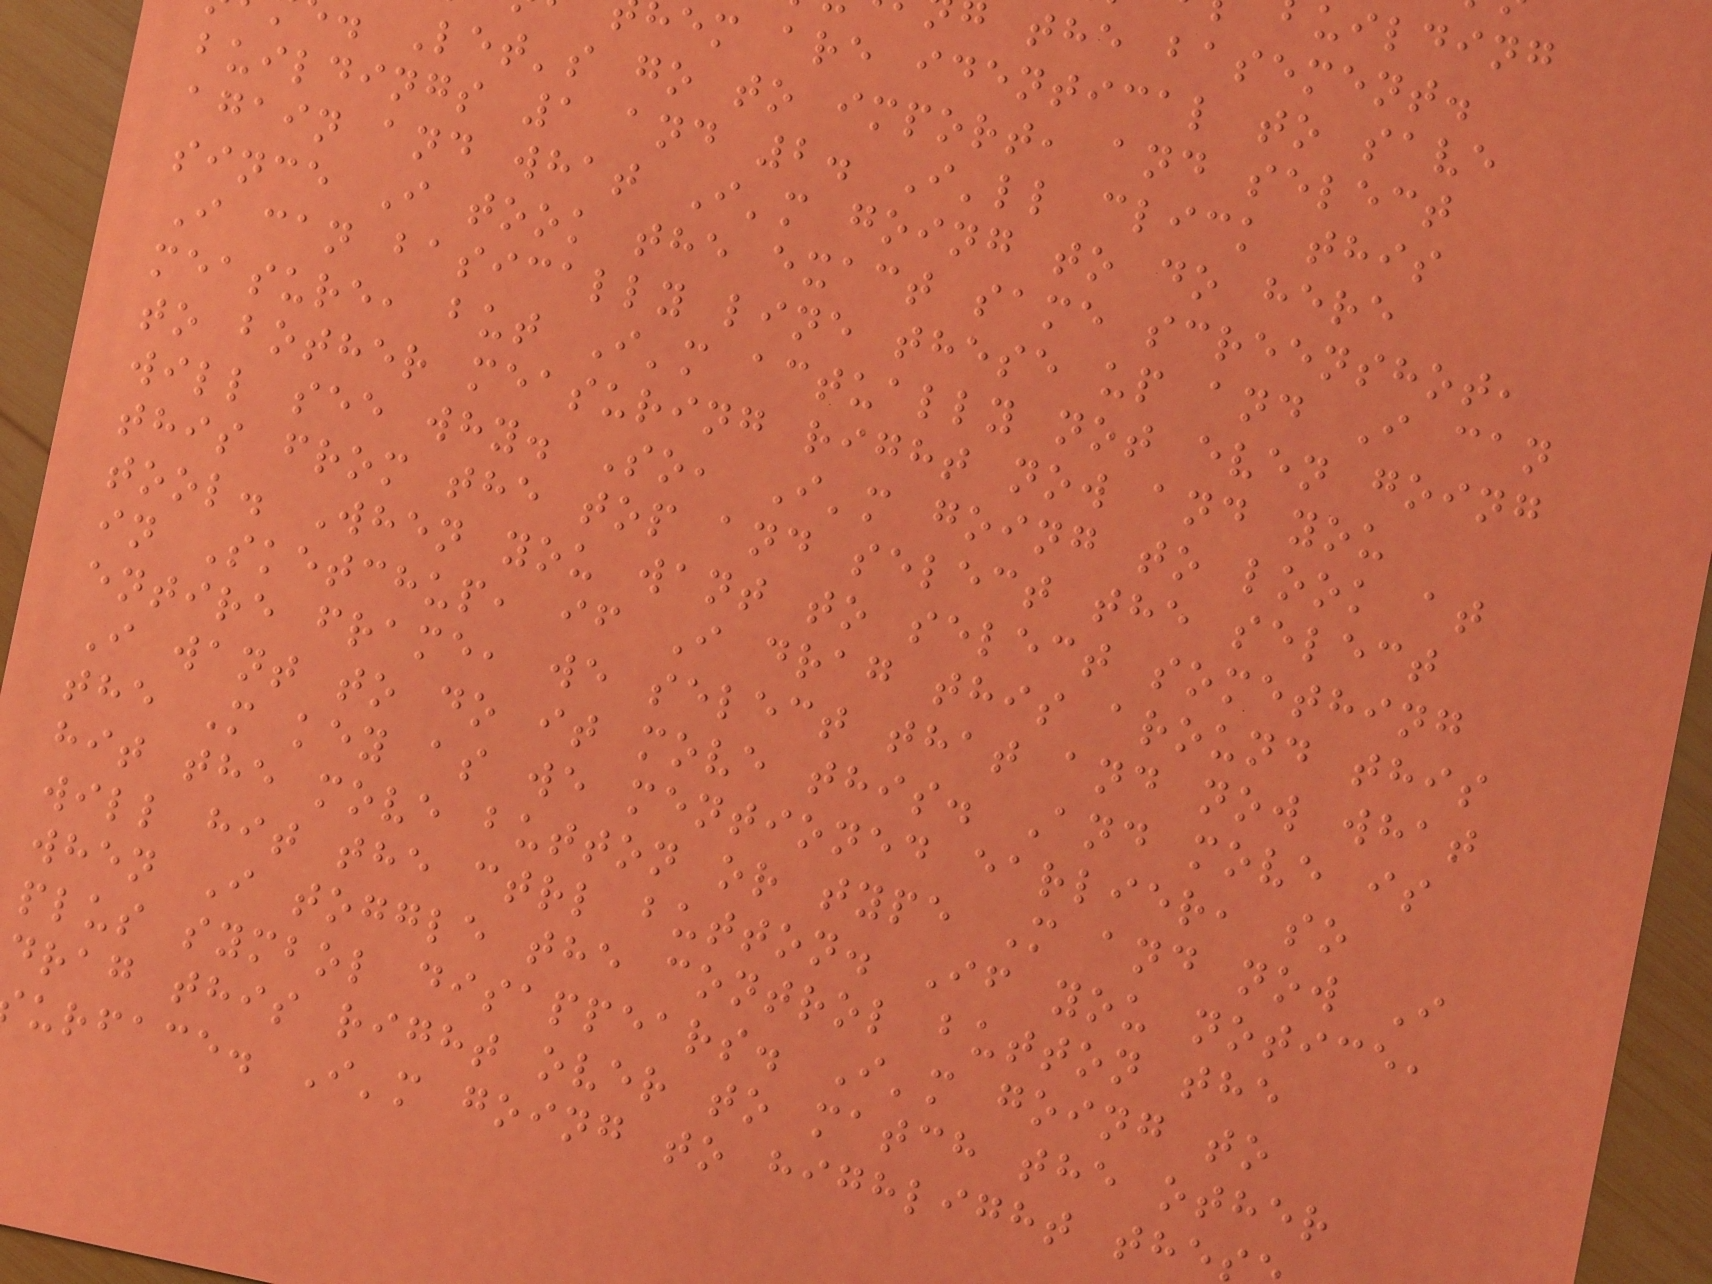the basement.
hem are identical to save
. Let's go to import, and select
buildings 1 and 2. I'll click this
again and what I'm going to do here
since I took the exact same screenshot,
I can basically line these up and I can
measure, but I'm actually not even going
to bother measuring right now and you
will see why. So, I'm going to look at
this from the top and select the select
tool. When you want to select something
in Sketchup, if I drag this around this
entire frame, we select that and now what
I want to do it move this. And move is
the M key as we mentioned earlier, so
hit the move button or type M and now I
will hit the ctrl button. If you notice,
when I toggle the control button the
plus symbol disappears. I'm going to
drag this right over to match the other
urface. I'm going to highlight the
